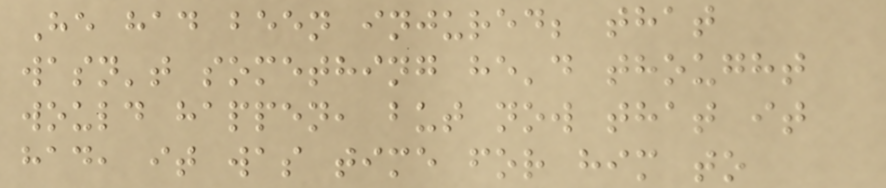He had been injured; that
wasn't something he'd thought
would happen, but now that it
had, it was time for him to
